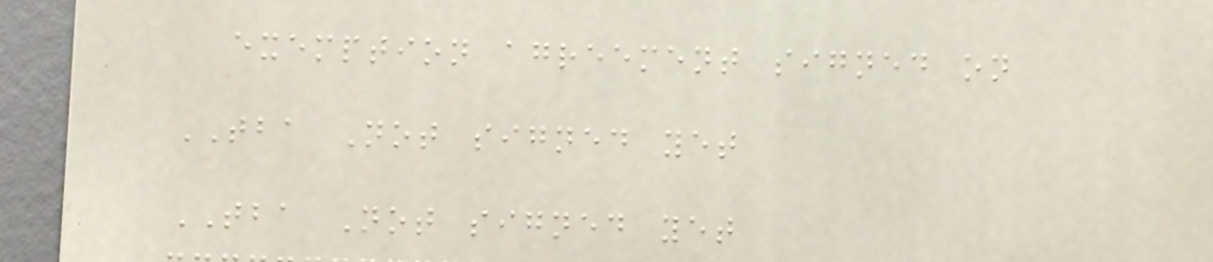exemption agreement signed on
TBA Not signed yet
TBA Not signed yet
